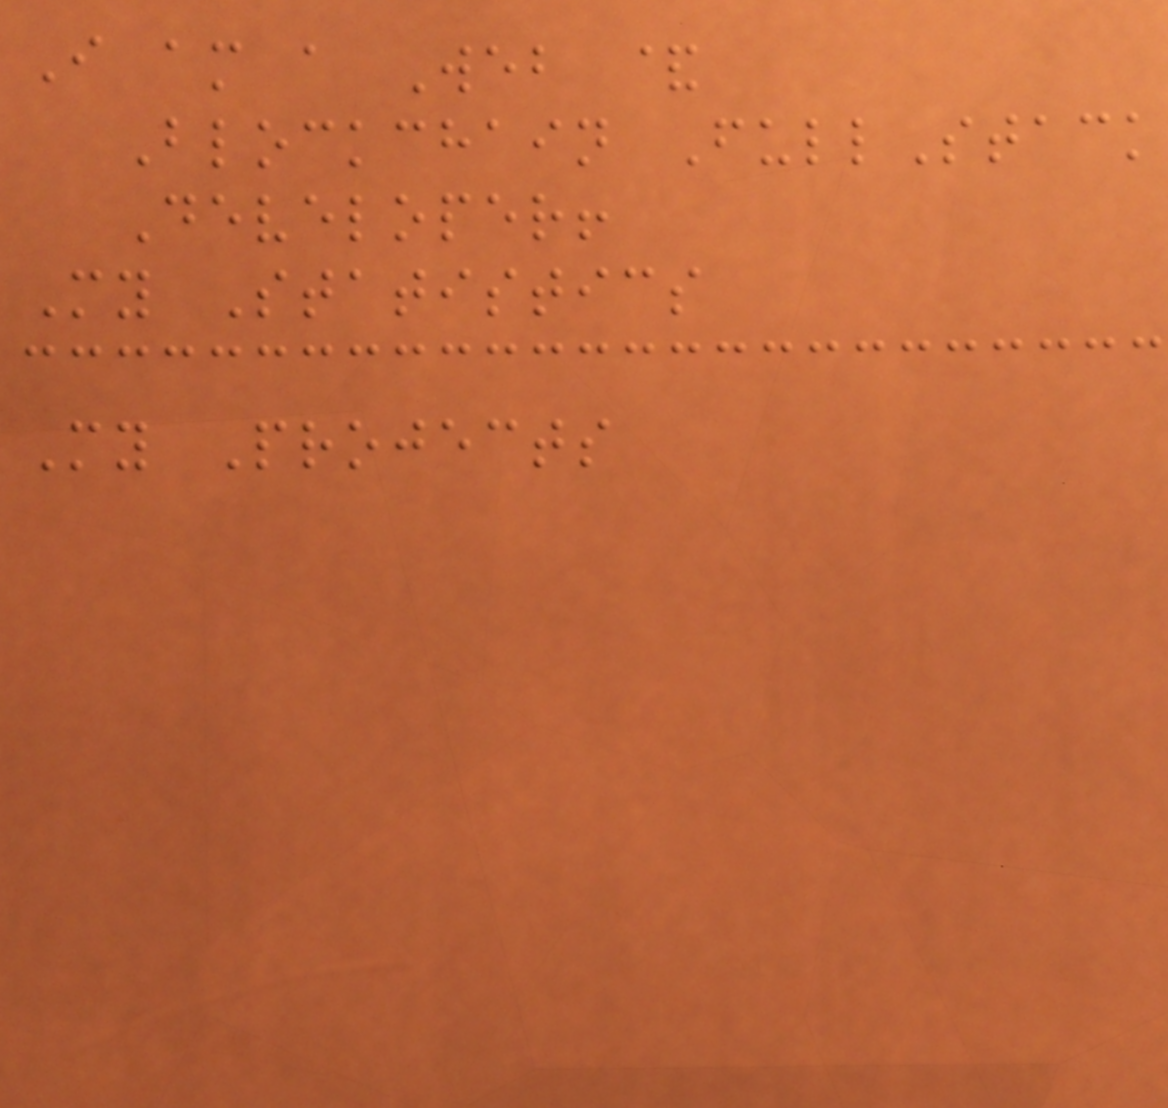I am a Web &
Blockchain FullStack
Developer!
My Statistics
My Projects
